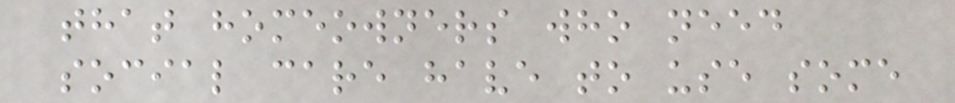that homeowners who need
social care have to use some
